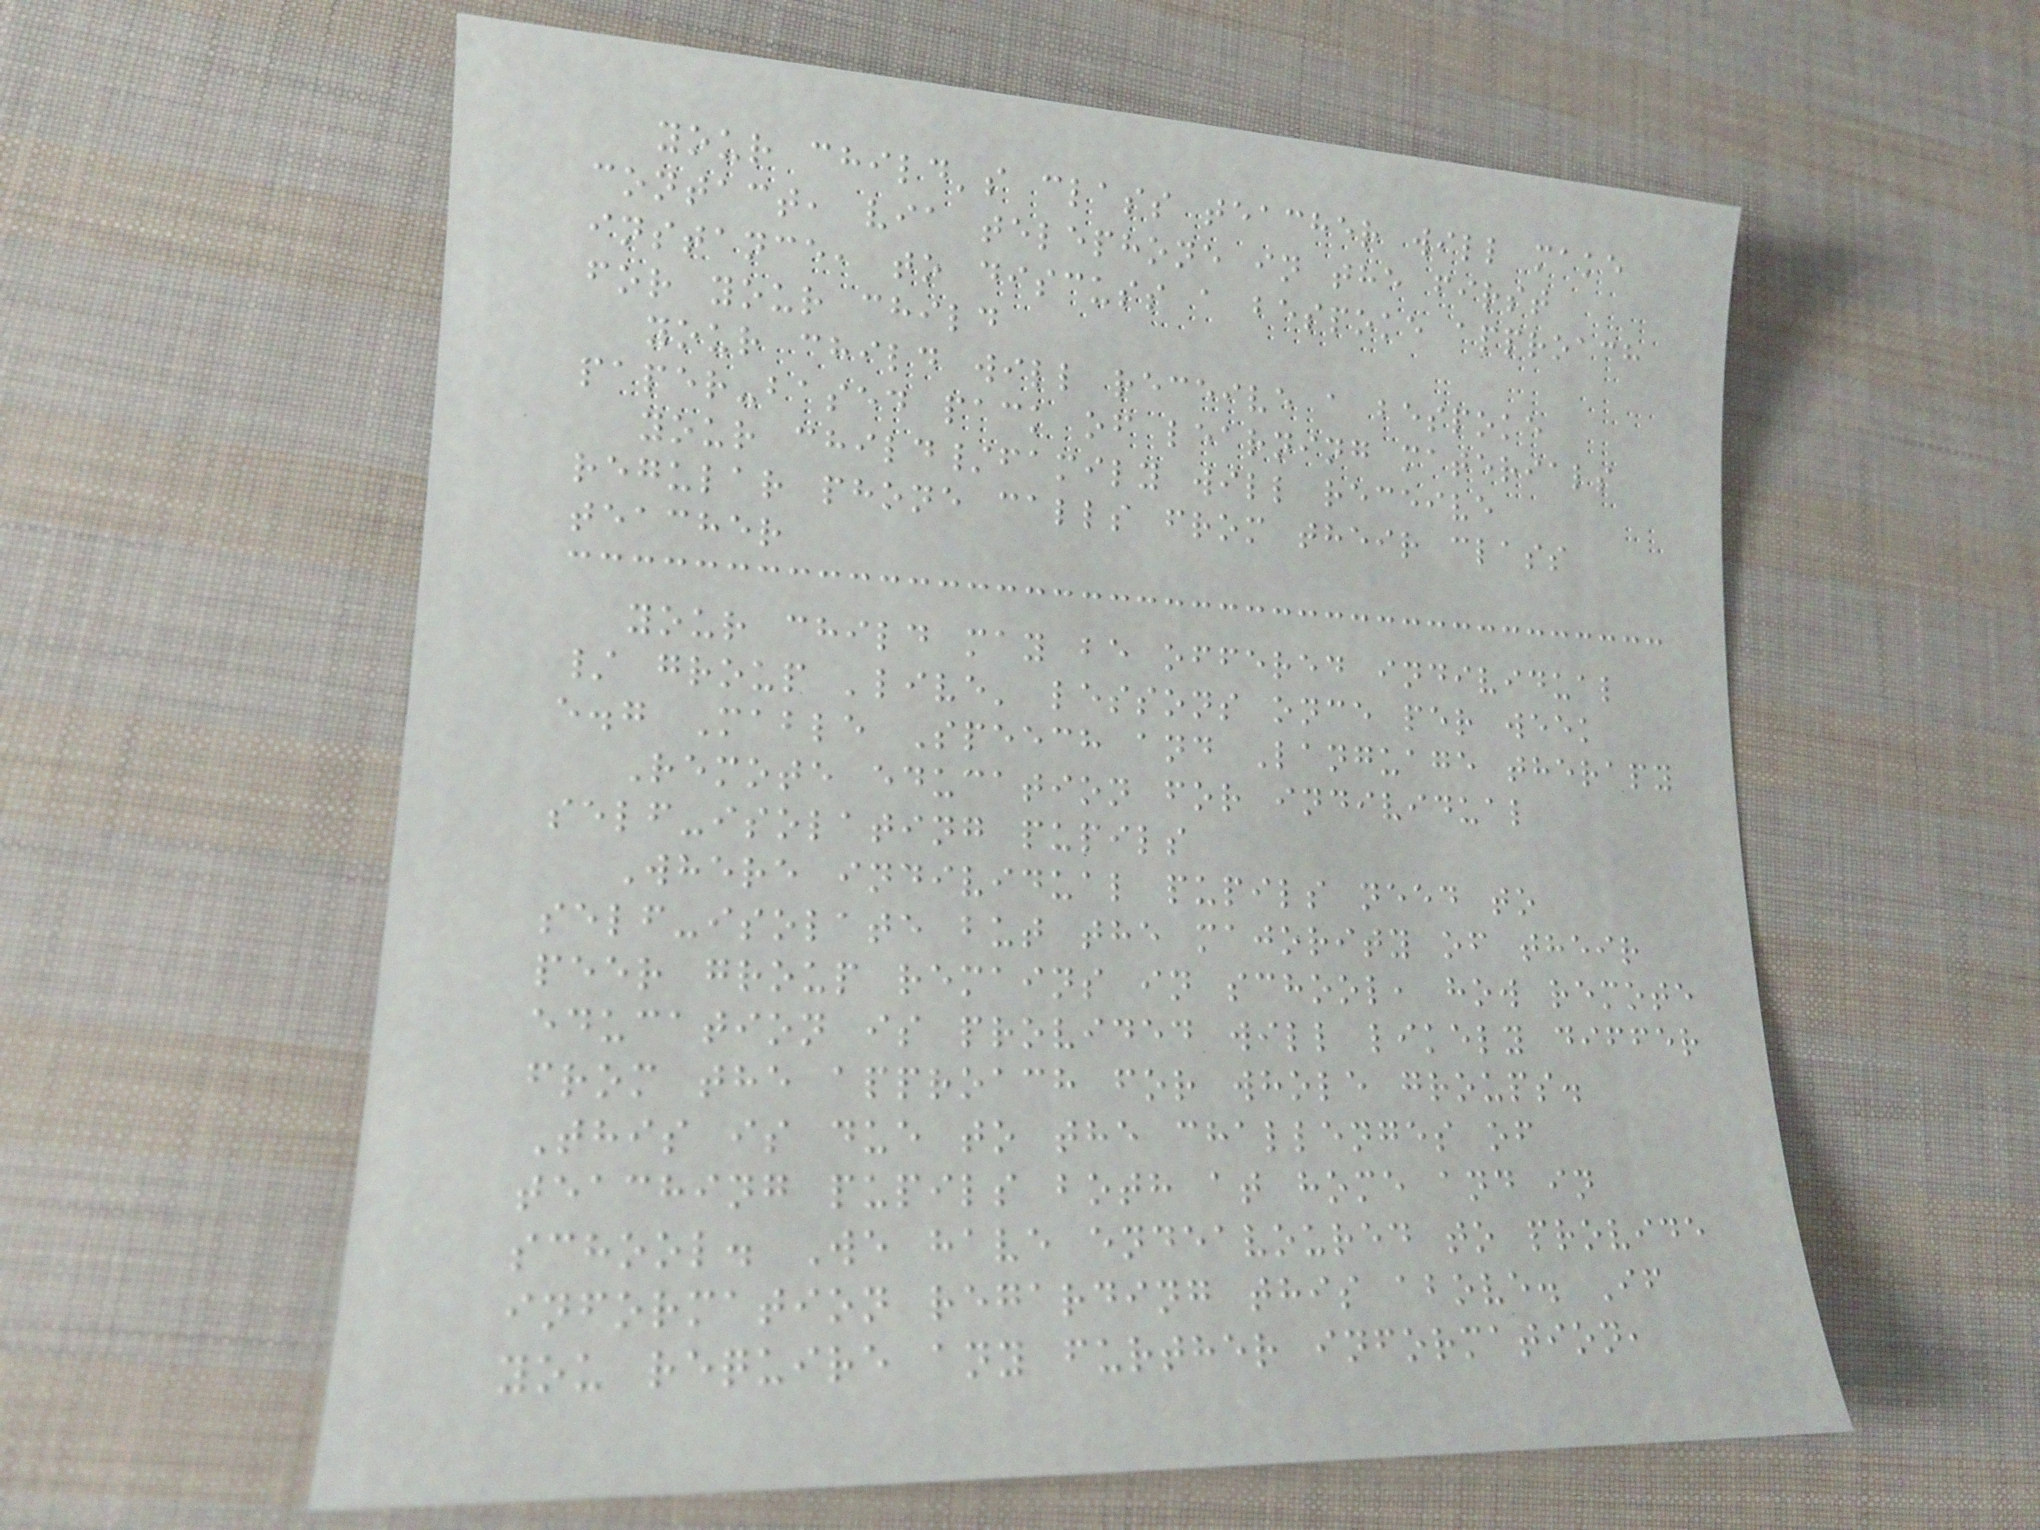your child's class teacher will make
contact, via telephone in the first
instance, to discuss a bespoke approach
for your child
your child will receive a bespoke
paper-based pack of learning materials
your child/family will receive
regular phone calls from their class
teacher
your child may be offered individual
/ group 'live' lessons once per week
e.g Mable Speech and Language therapy
Remote education for individual
self-isolating pupils
Where individual pupils need to
self-isolate but the majority of their
peer group remains in school, how remote
education is provided will likely differ
from the approach for whole groups.
This is due to the challenges of
teaching pupils both at home and in
school. We have endeavoured to provide
information regarding this above. If
you require any further information,
